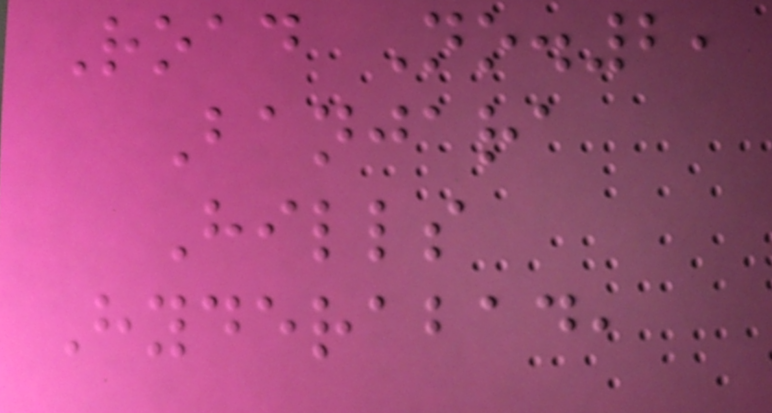Road No.2,
Banjara
Hills
Hyderabad,
